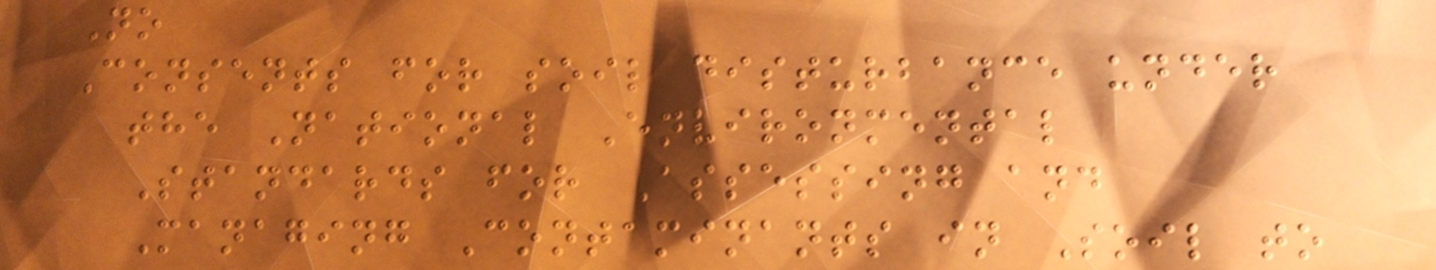No
Consents for soil disturbance under
the National Environmental
Standards for Assessing and
Managing Contaminants in Soil to
